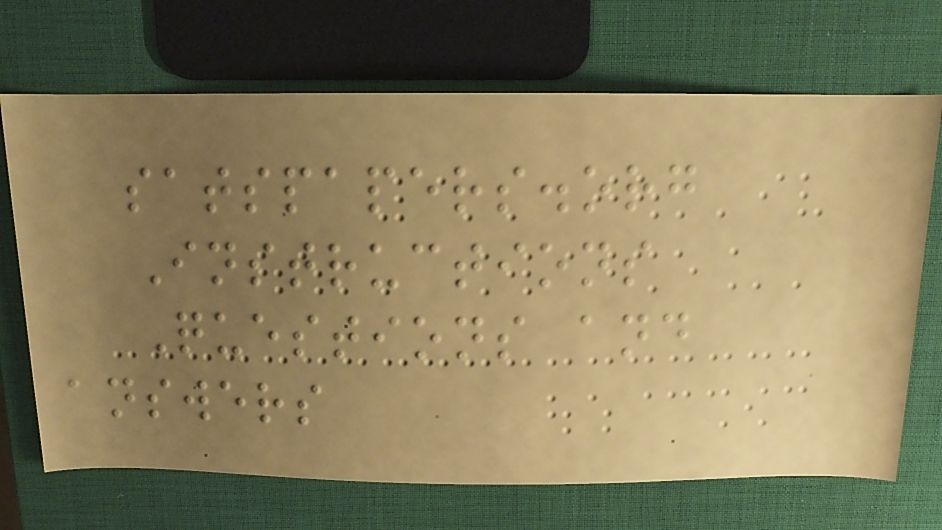satspapers.org
Instructions
Questions and
answers
